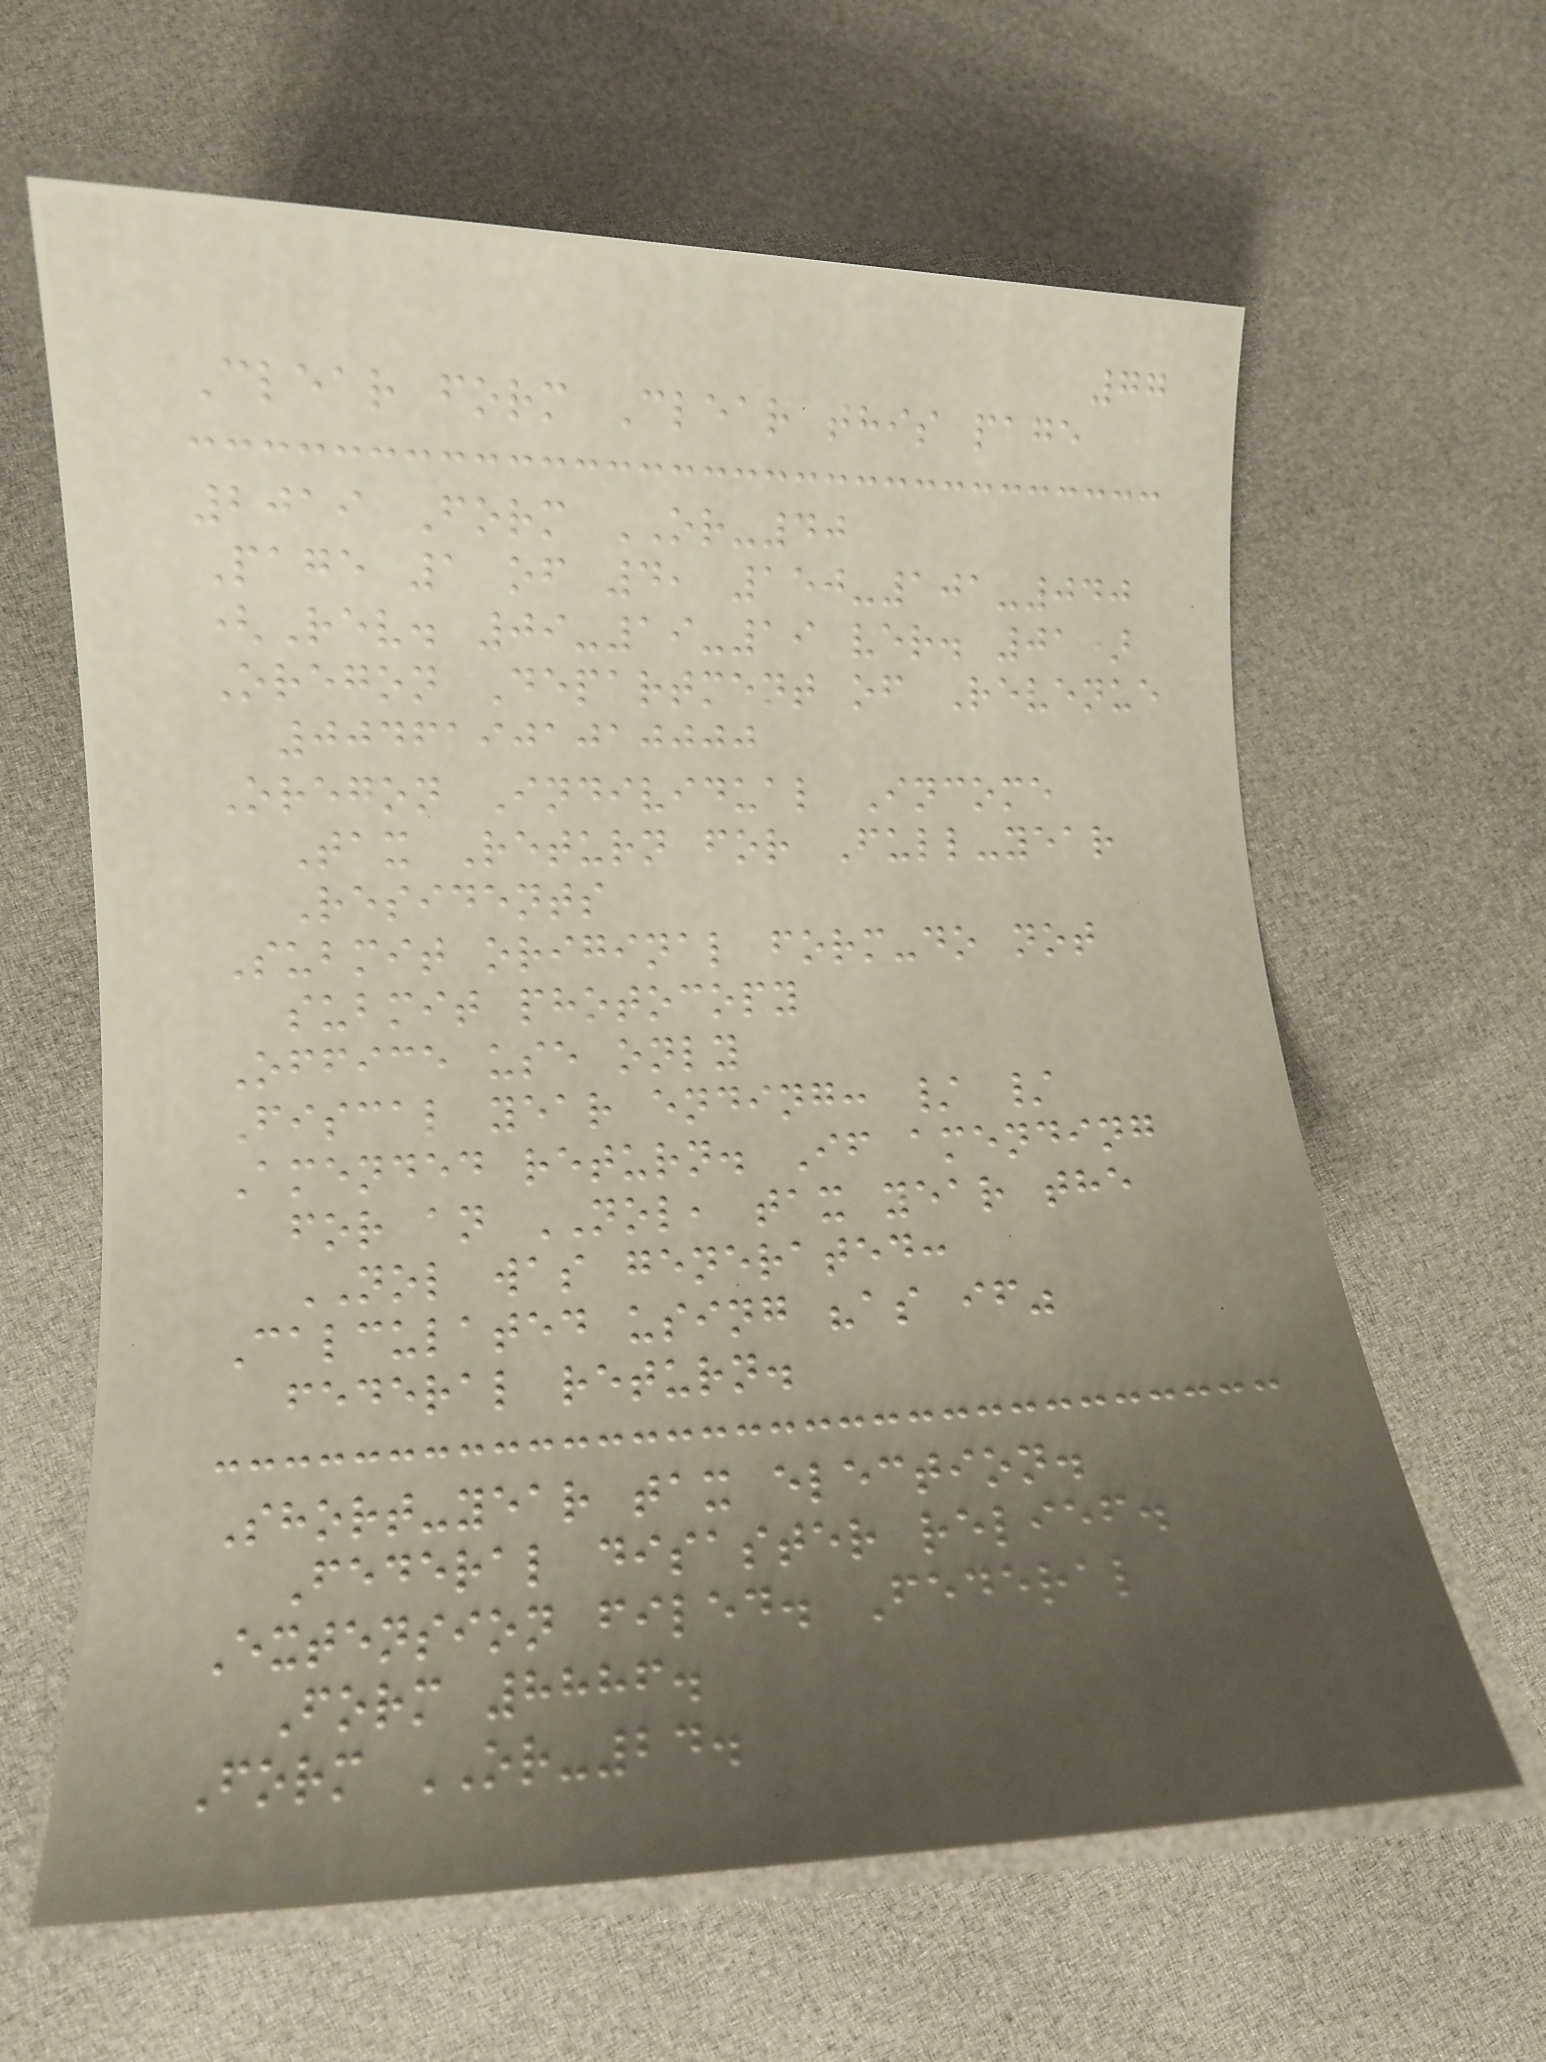77
Clear form Clear this page
2019 Form OR-40
Page 1 of 4, 150-101-040
(Rev. 09-19-19 ver. 01)
Oregon Department of Revenue
00461901010000
Oregon Individual Income
Tax Return for Full-year
Residents
Submit original form-do not
submit photocopy
Office use only
Fiscal year ending: / /
Amended return. If amending
for an NOL, tax year the
NOL was generated:
Calculated using "as if"
federal return.
Short-year tax election.
Federal disaster relief.
Extension filed. Federal
Form 8886.
Form OR-24.
